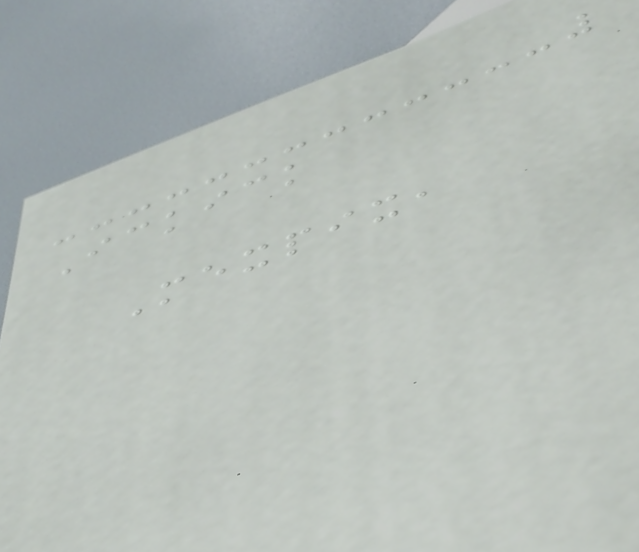Ickick
Mexpix,
